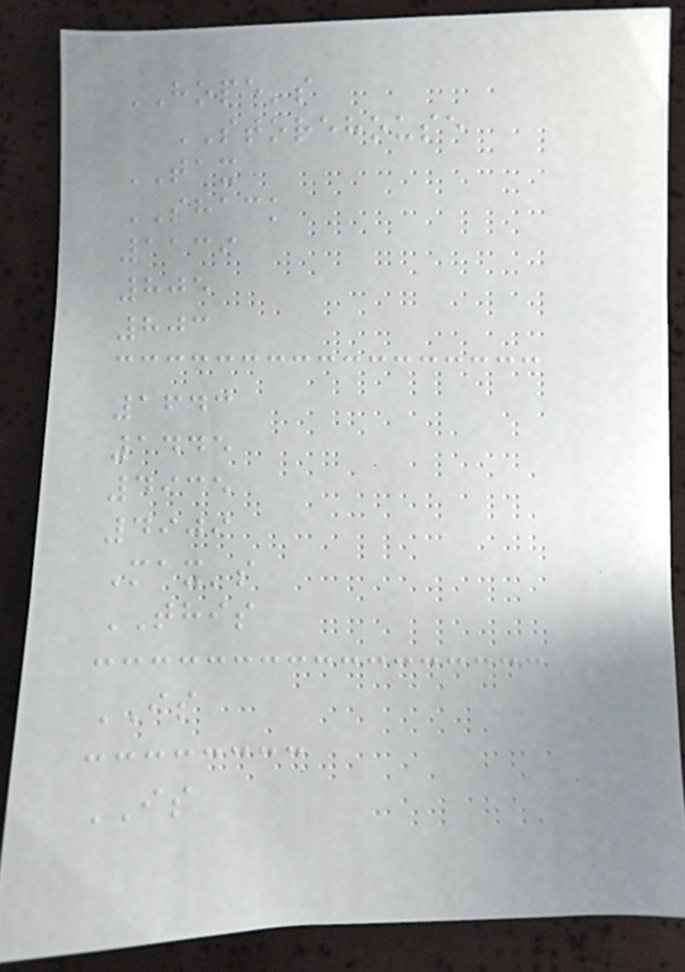HOPE's
STOREHOUSE
TAX
SHACK
1139
805
803
1643
1445
4935
4909
Max's
THIS
IS
IS
